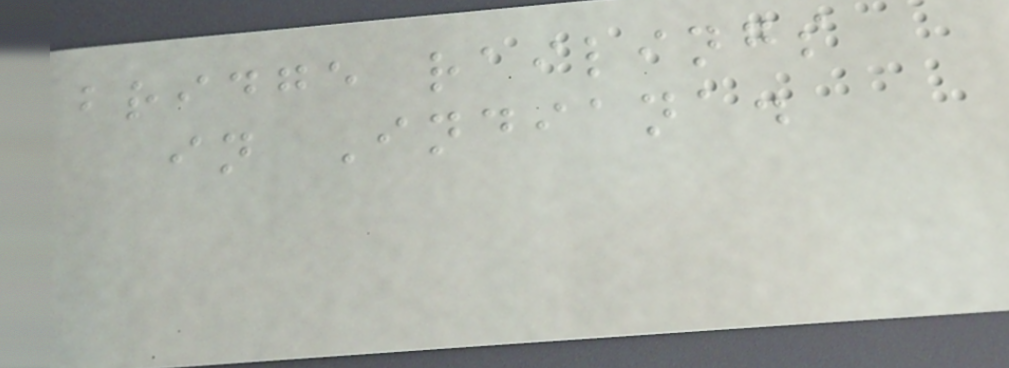bridge railings
in Indiana.
